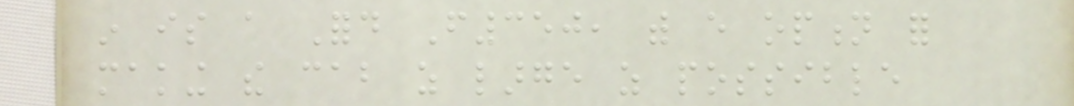in is a Ford F350, with every option for
making the cab as large as possible
